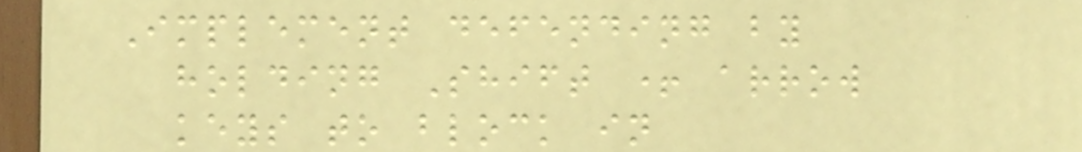Implement defending by
holding Shift + arrow
keys to block in
